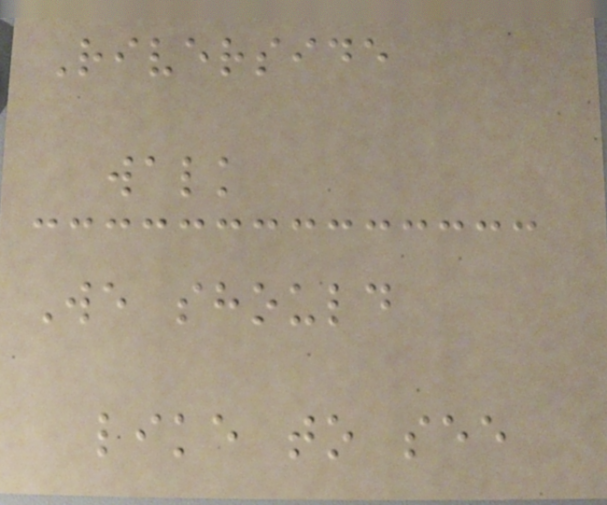Riverside
walk
We should
like to see
